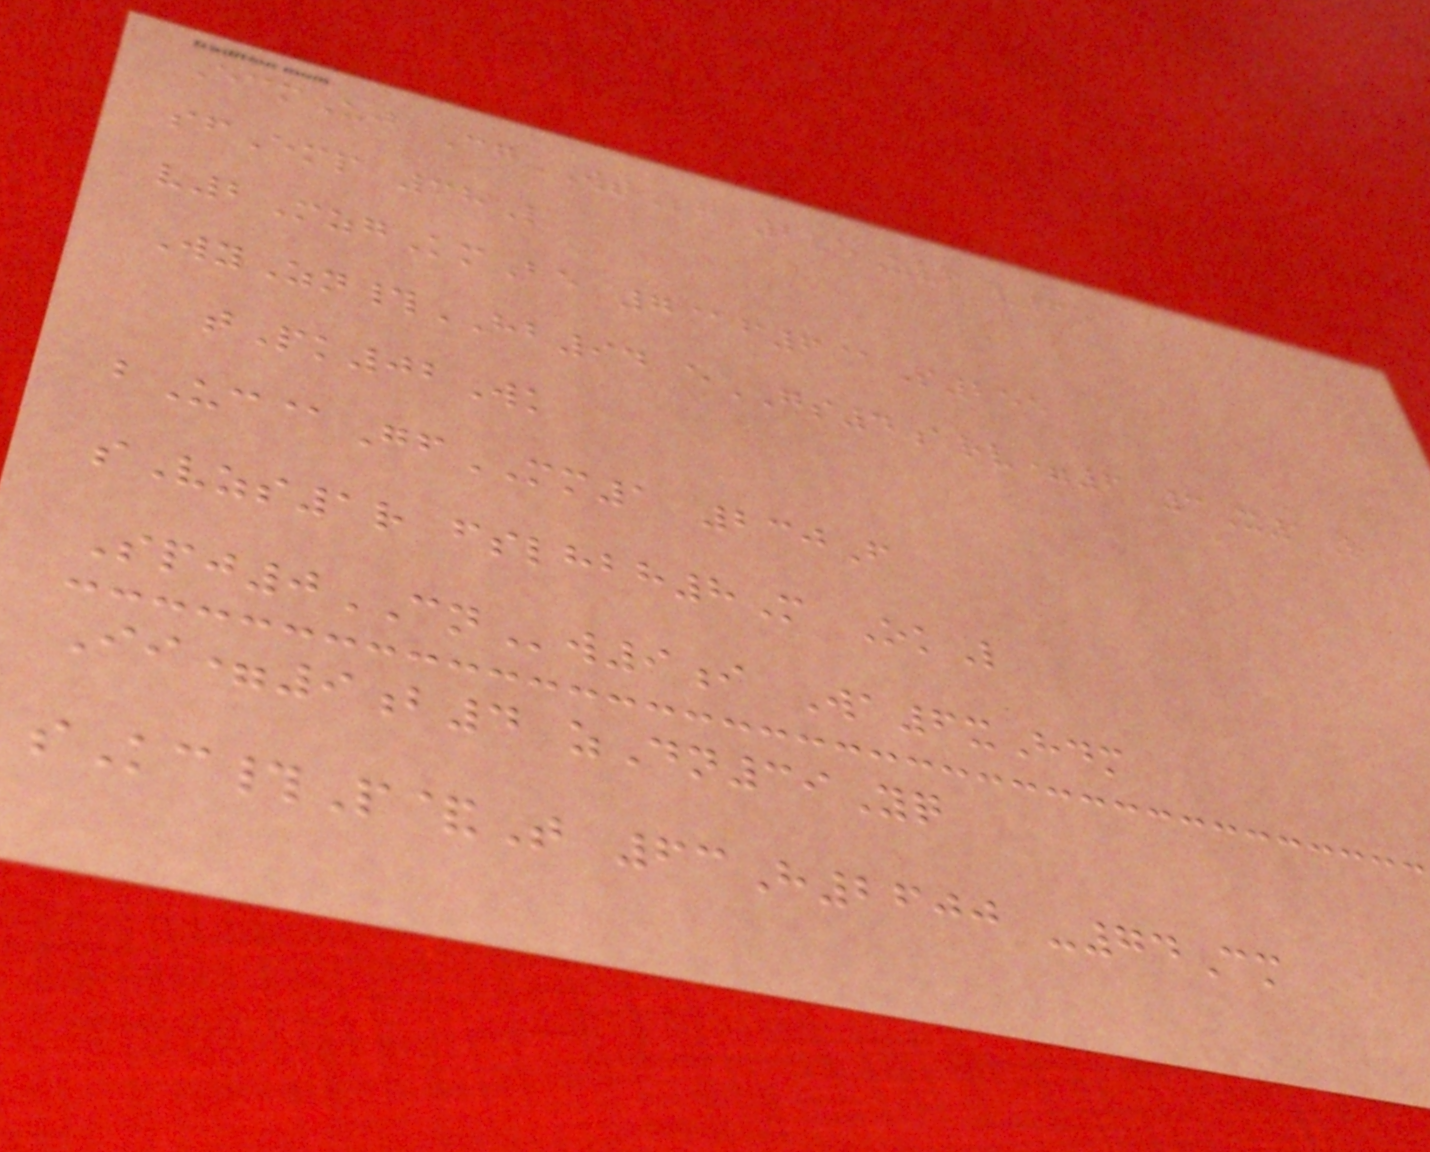EcmUj CgWTg 2veZvf v6o
sfEmp 38L
v2MzgKmBe 7@f6@S255
WyZn#HB94 eGS4arv=6 3X1R
tPk02Wk
bUc@GfMM1 230F
sVzs1r fslhbh8M OkL
Spj0CNw9i Wa6xHdm
Ii=9b4 zDn39Yq
sKc#P&T 63H2600 -74Cm
